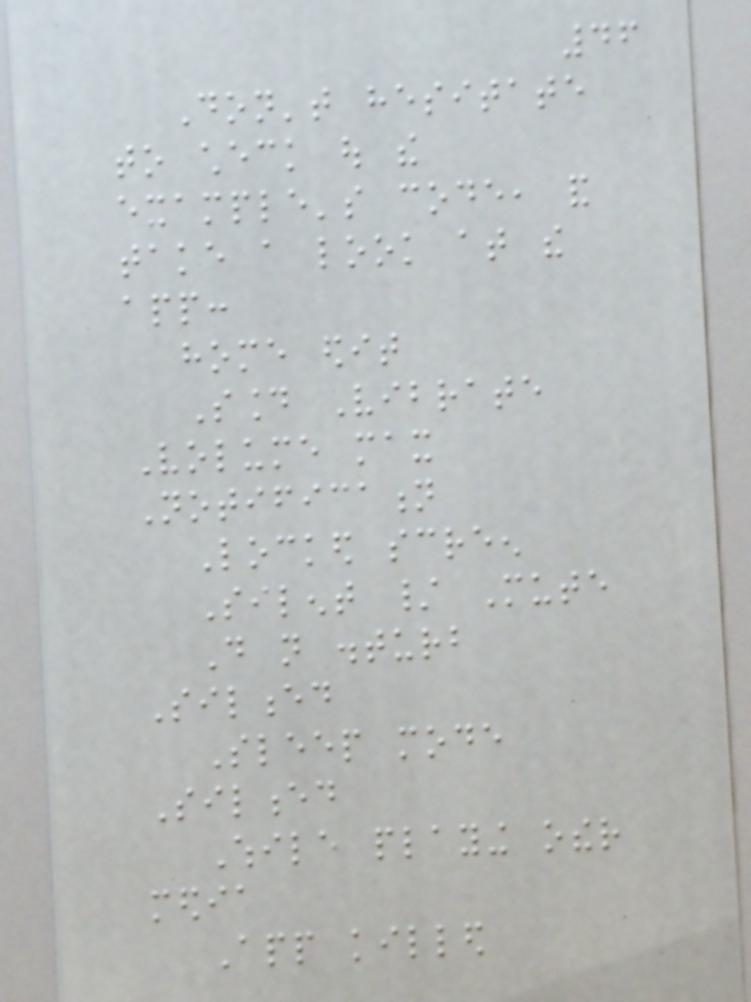46
Don't hesitate
to check out the
example's code, and
take a look at the
app:
home edit
Sound Vibrate
Volume max
Notification
Locked screen
Silent / Mute
Do not disturb
Silenced
Sleep mode
Silenced
While playing other
media
App killed
